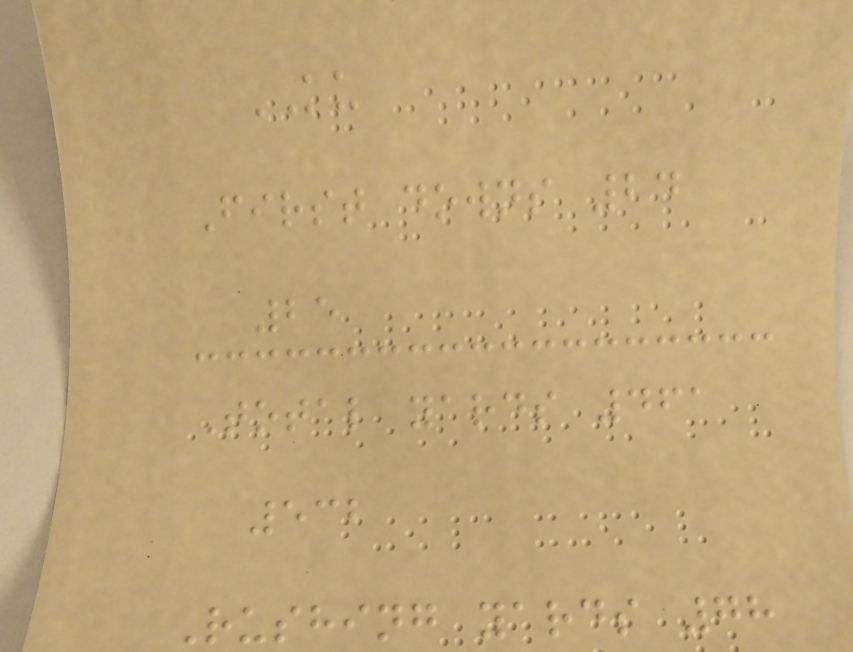KU
First downs 24
25
Total yards 461
532
Rushing yards 78
